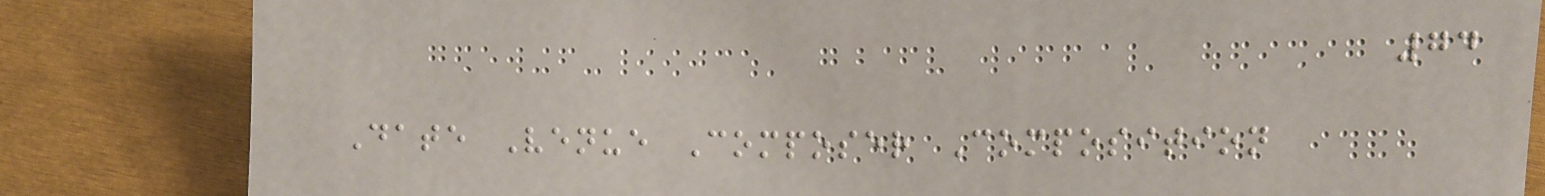74
Date Venue Composer Composition
